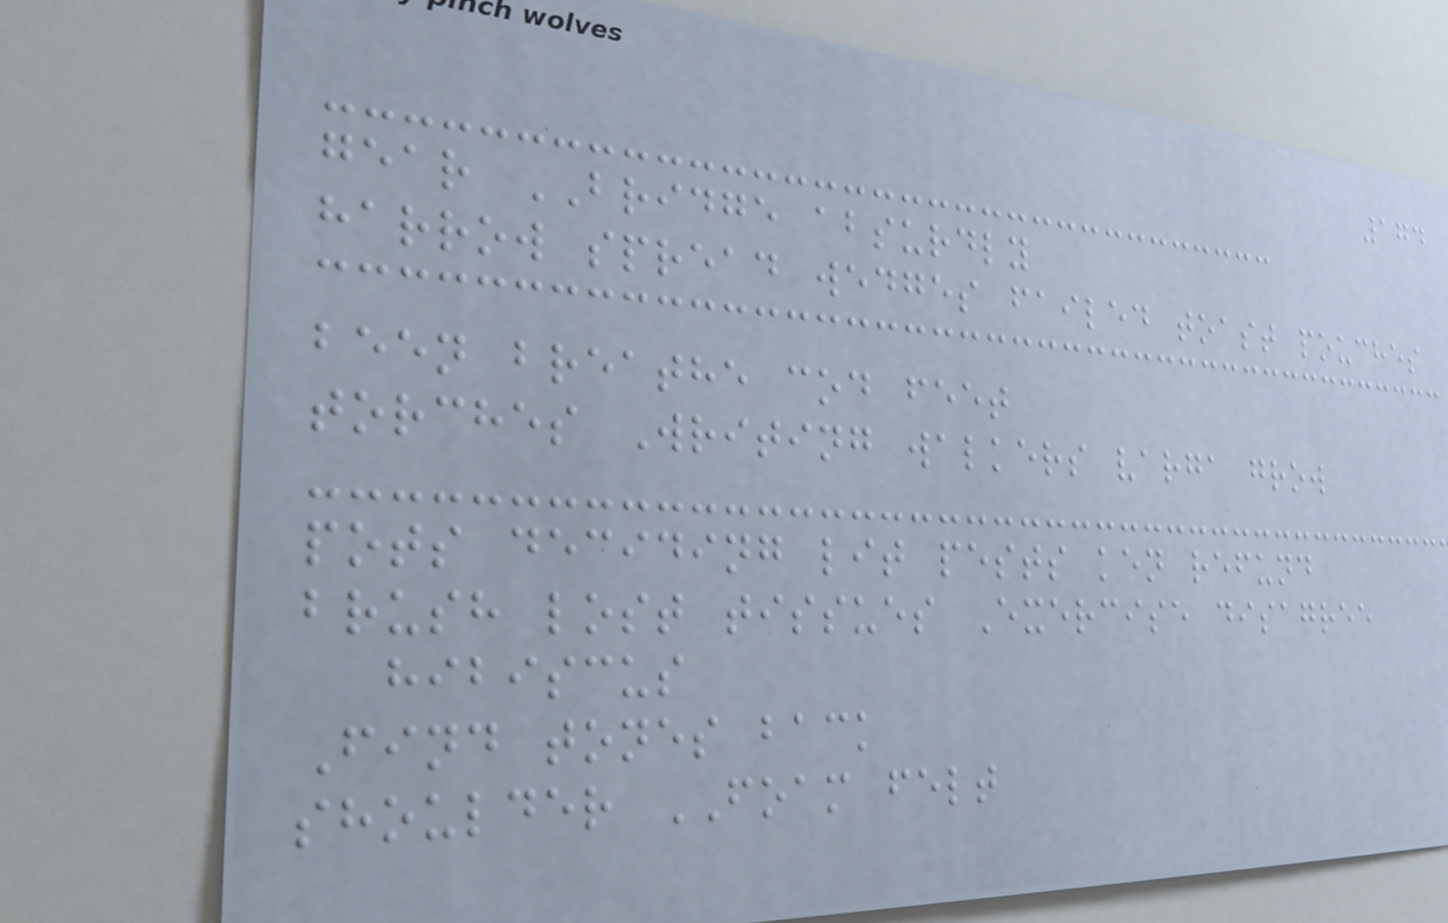174
gear BRIDGE absurdly
harrow spread wedges failed toast pouches
been breathe cod feet
torches Writing walkers varga grow
pots deciding lit pests ken refund
brush lost tissues Exercise disagree
hibiscus
Find tones back
shoulder FOAM felt
